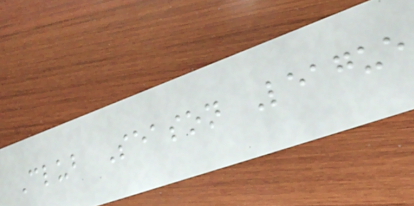Club Season League
